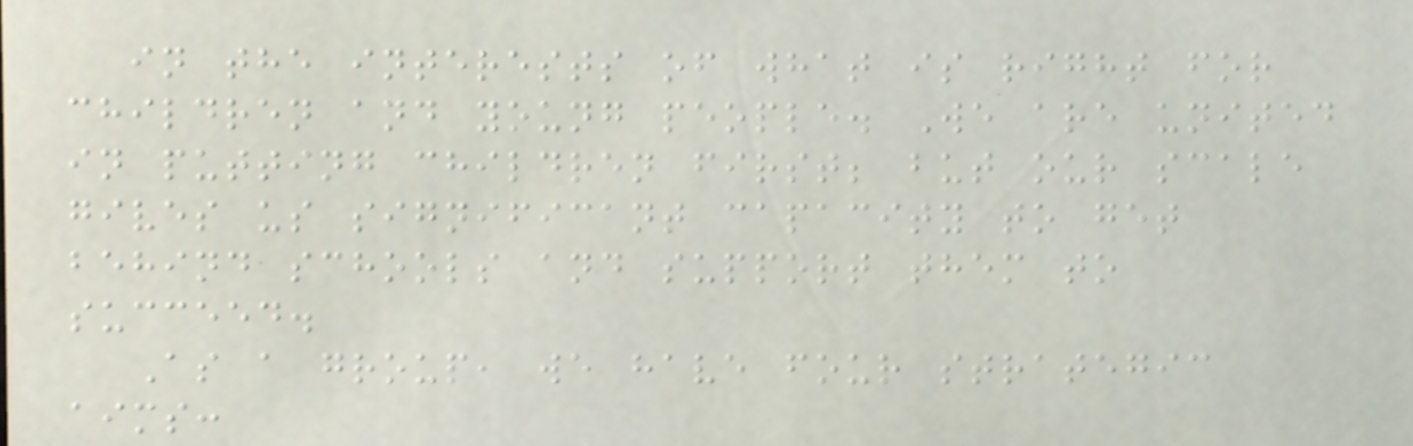in the interests of what is right for
children and young people. We are united
in putting children first; but our scale
gives us significant capacity to get
behind schools and support them to
succeed.
As a group, we have four strategic
aims:
